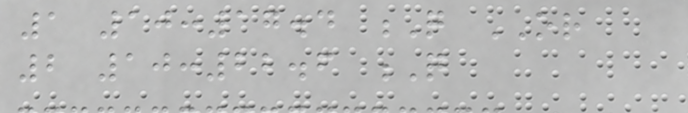1 10:17.4 Q OR
2 10:22.6 Q
